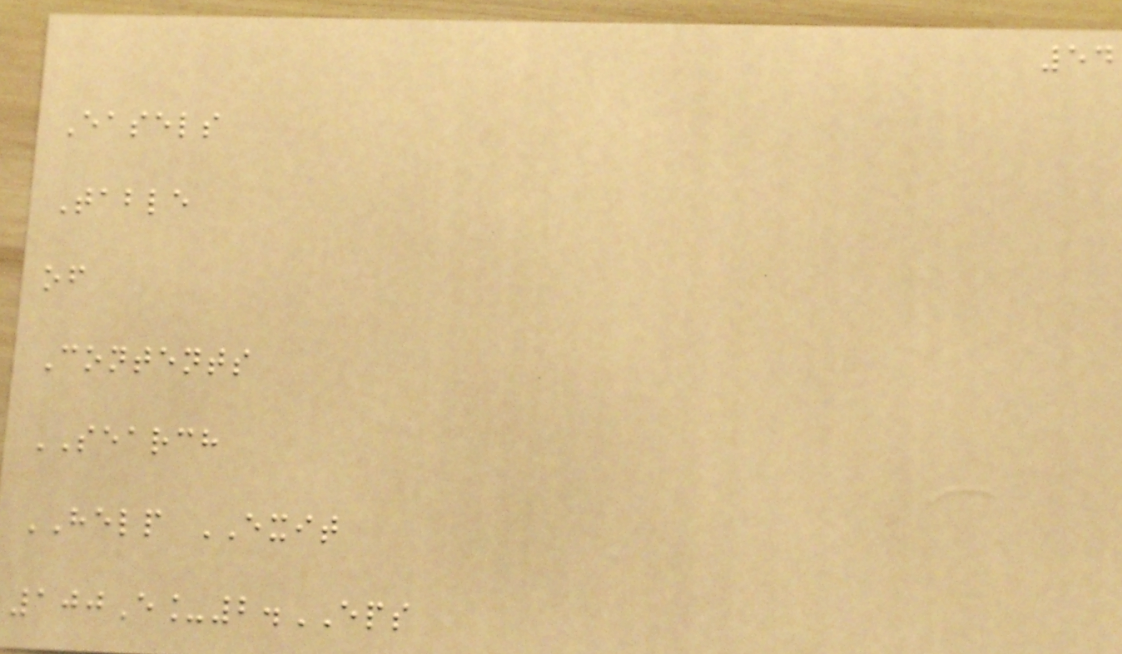54
Easels
Table
of
Contents
SEARCH
HELP EXIT
100E_2.EPS
